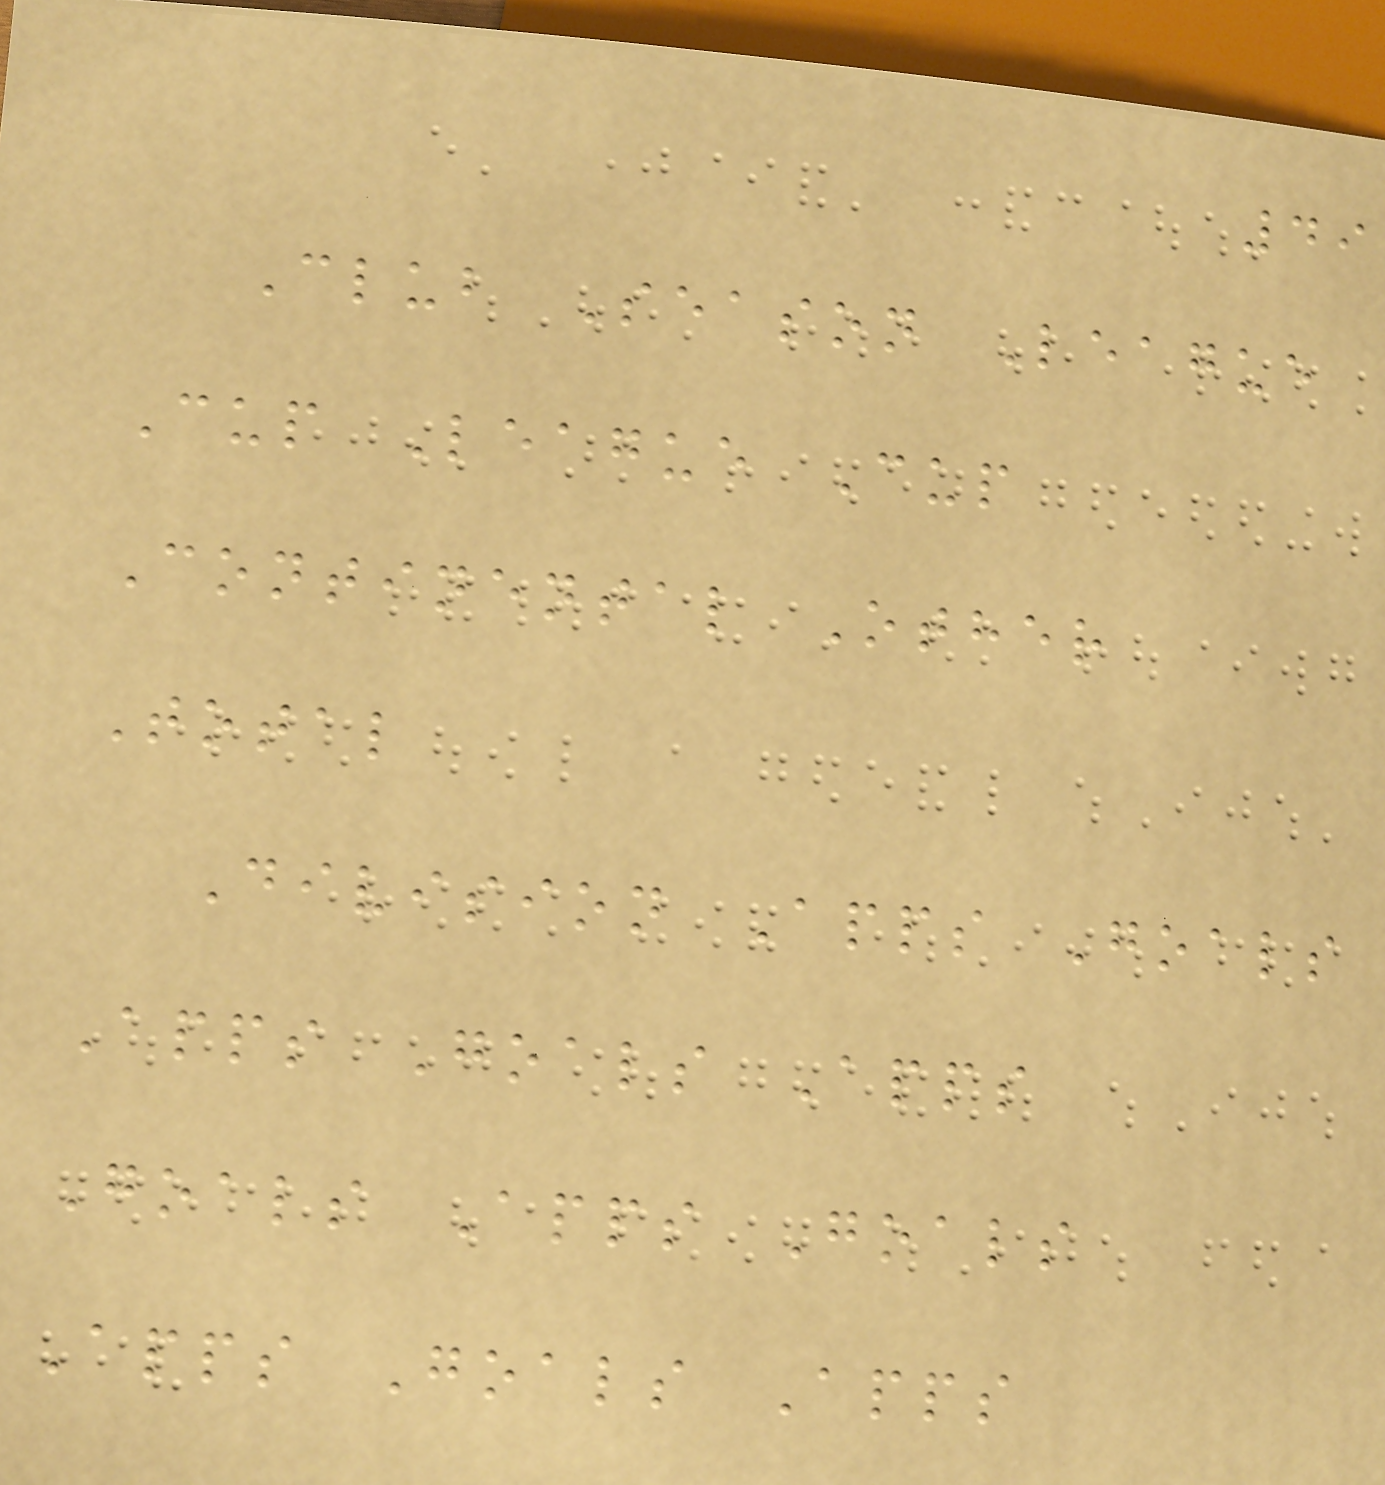49
Club Season League
Cup League Cup
Continental Other
Total
Division Apps Goals
Apps Goals Apps
Goals Apps Goals
Apps Goals Apps
